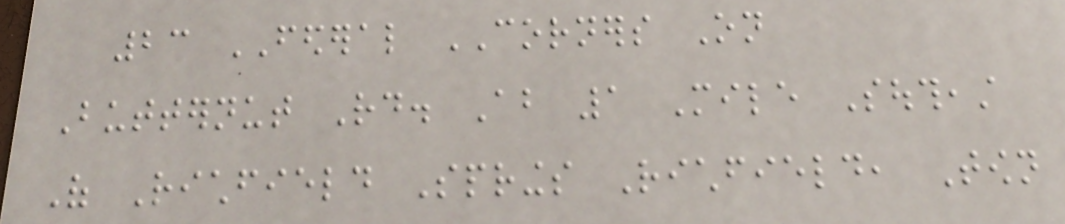23 FEDERAL CORNERS On
Butternut Rd. About 1 Mile Southeast
Of Richfield Springs Richfield, Town
